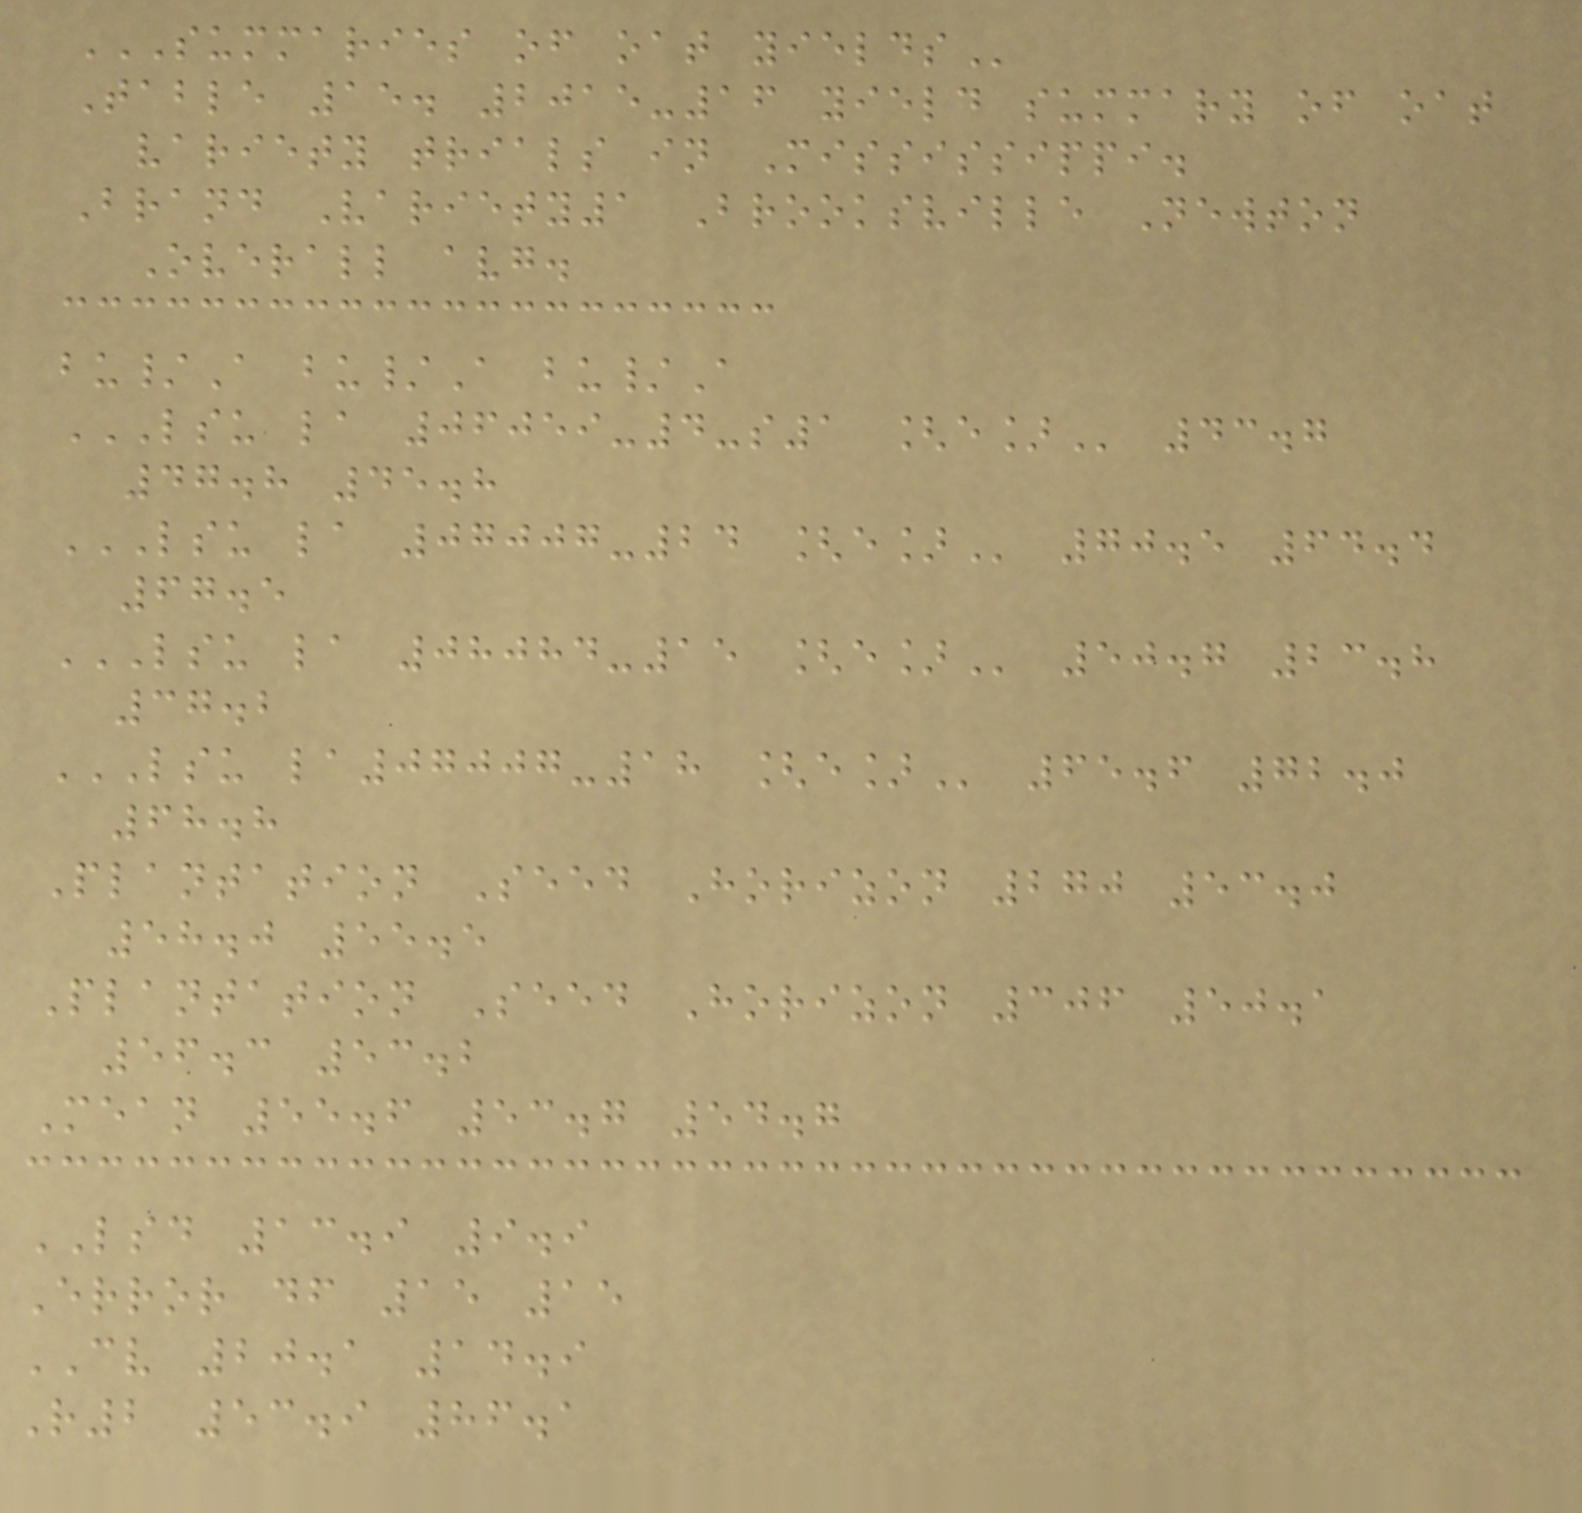SUMMARIES OF OAT YIELDS
Table 15. 2015-16 yield summary of oat
variety trials in Mississippi.
Brand Variety1 Brooksville Newton
Overall avg.
bu/A bu/A bu/A
LSU LA 06059-4-S1 [E] 43.7
47.8 45.8
LSU LA 07007-24 [E] 70.5 64.4
67.5
LSU LA 08084-15 [E] 50.7 23.8
37.2
LSU LA07007-18 [E] 65.6 72.0
68.8
Plantation Seed Horizon 270 53.0
58.0 55.5
Plantation Seed Horizon 306 50.1
56.3 53.2
Mean 55.6 53.7 54.7
LSD 13.9 9.9
Error df 15 15
CV 20.1 14.9
R2 53.9 86.1
